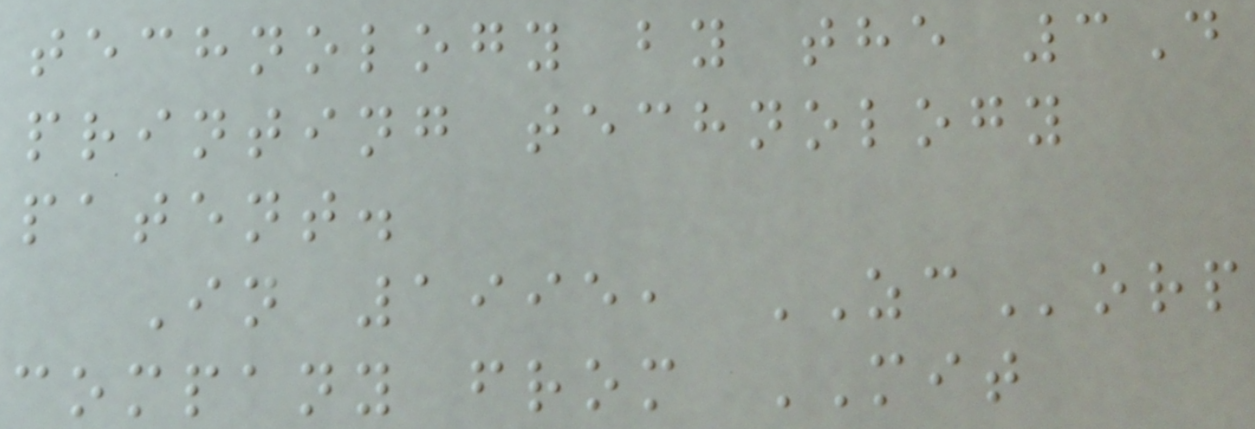technology by the 3D
printing technology
patent.
In 1995, ZCorp
company from MIT
